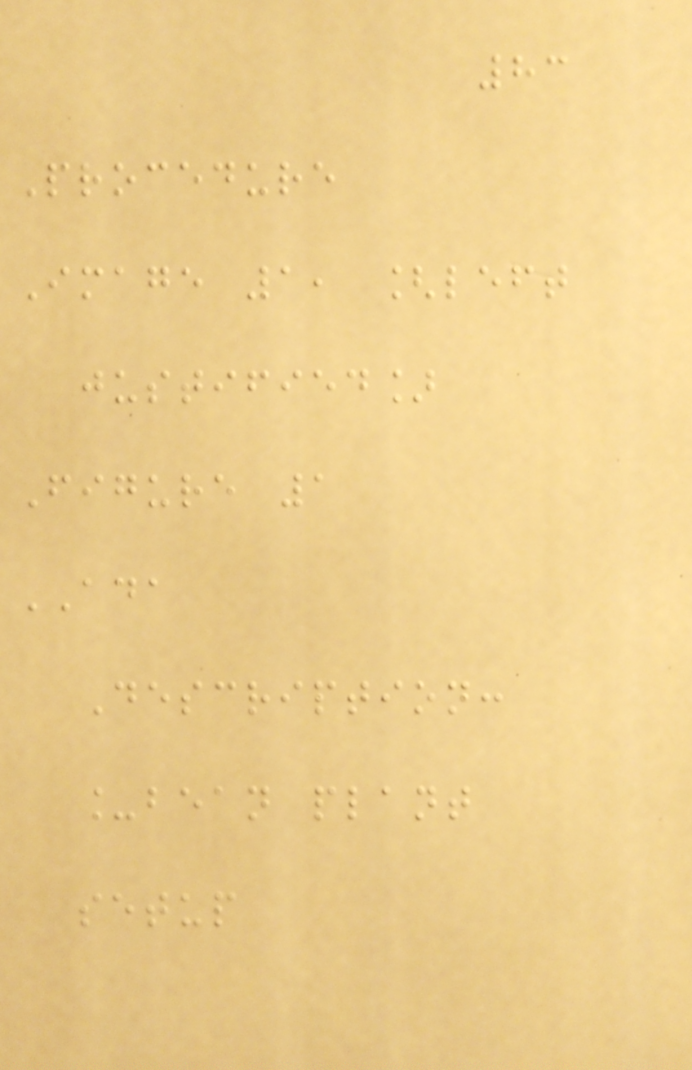83
Procedure
Image 1, [left
justified]
Figure 1
ADA
Description:
_bean plant
setup
